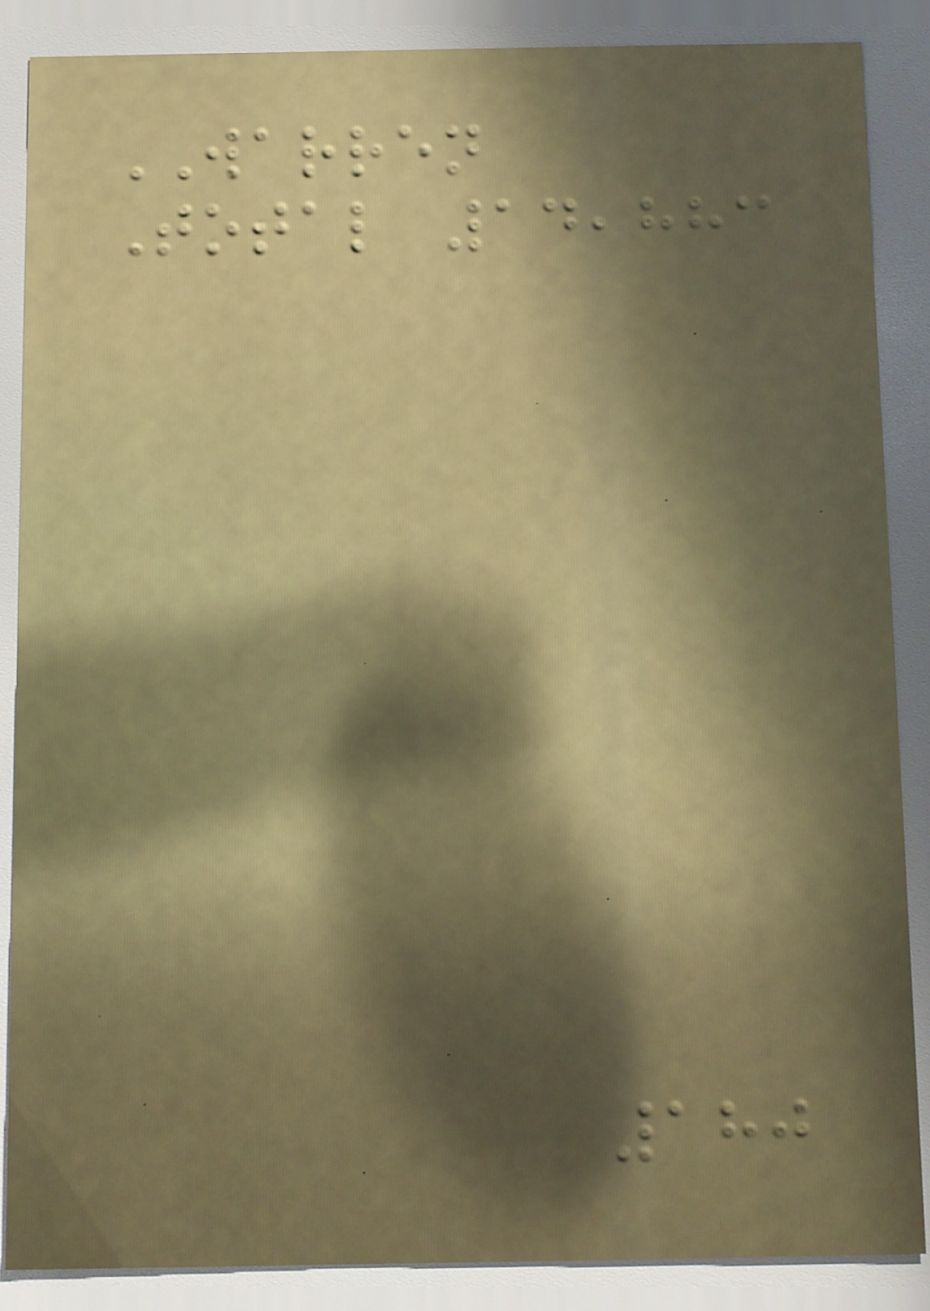WARREN
Total 14,883
180
